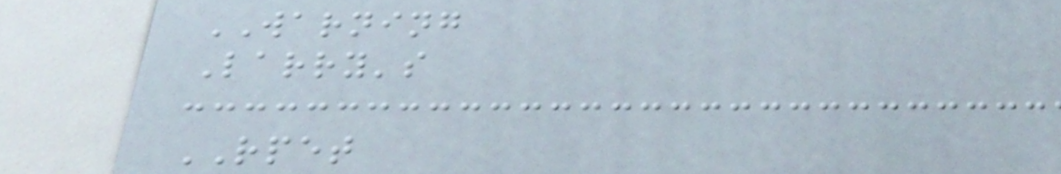WARNING
Larry's
RPET
